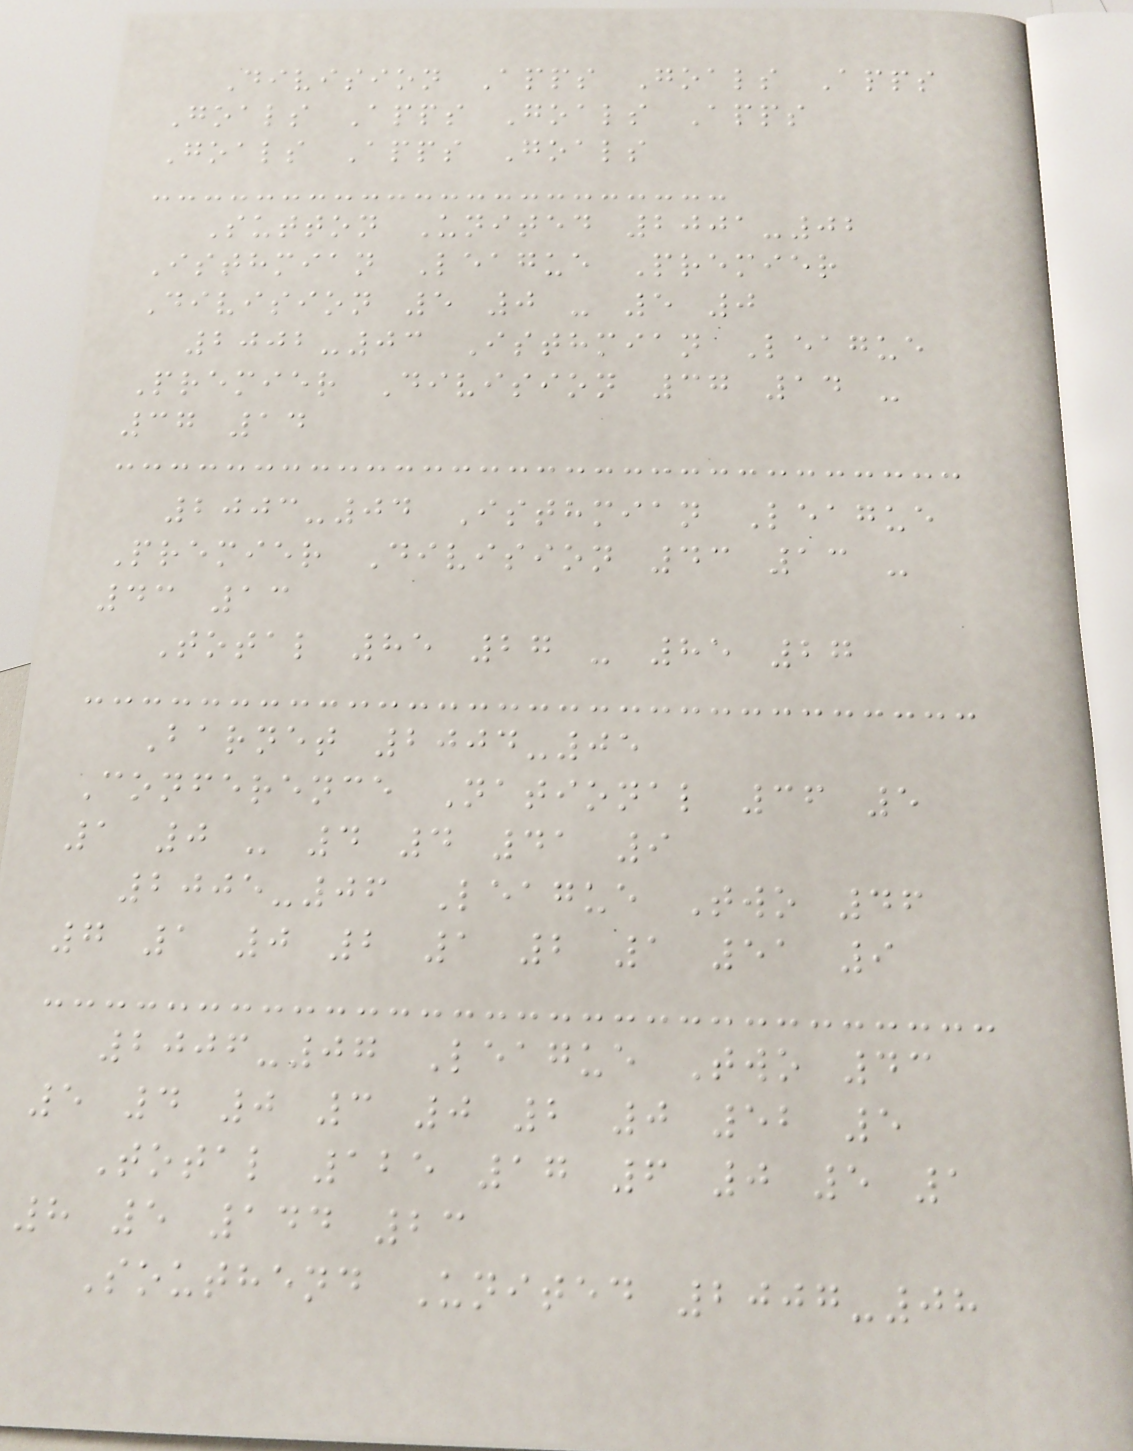Division Apps Goals Apps
Goals Apps Goals Apps
Goals Apps Goals
Sutton United 2001-02
Isthmian League Premier
Division 5 0 - 5 0
2002-03 Isthmian League
Premier Division 37 14 -
37 14
2003-04 Isthmian League
Premier Division 43 13 -
43 13
Total 85 27 - 85 27
Barnet 2004-05
Conference National 36 5
1 0 - 4 4 41 9
2005-06 League Two 46
7 1 0 2 1 2 1 51 9
2006-07 League Two 43
5 4 0 3 0 2 0 52 5
Total 125 17 6 0 5 1
8 5 144 23
Southend United 2007-08
